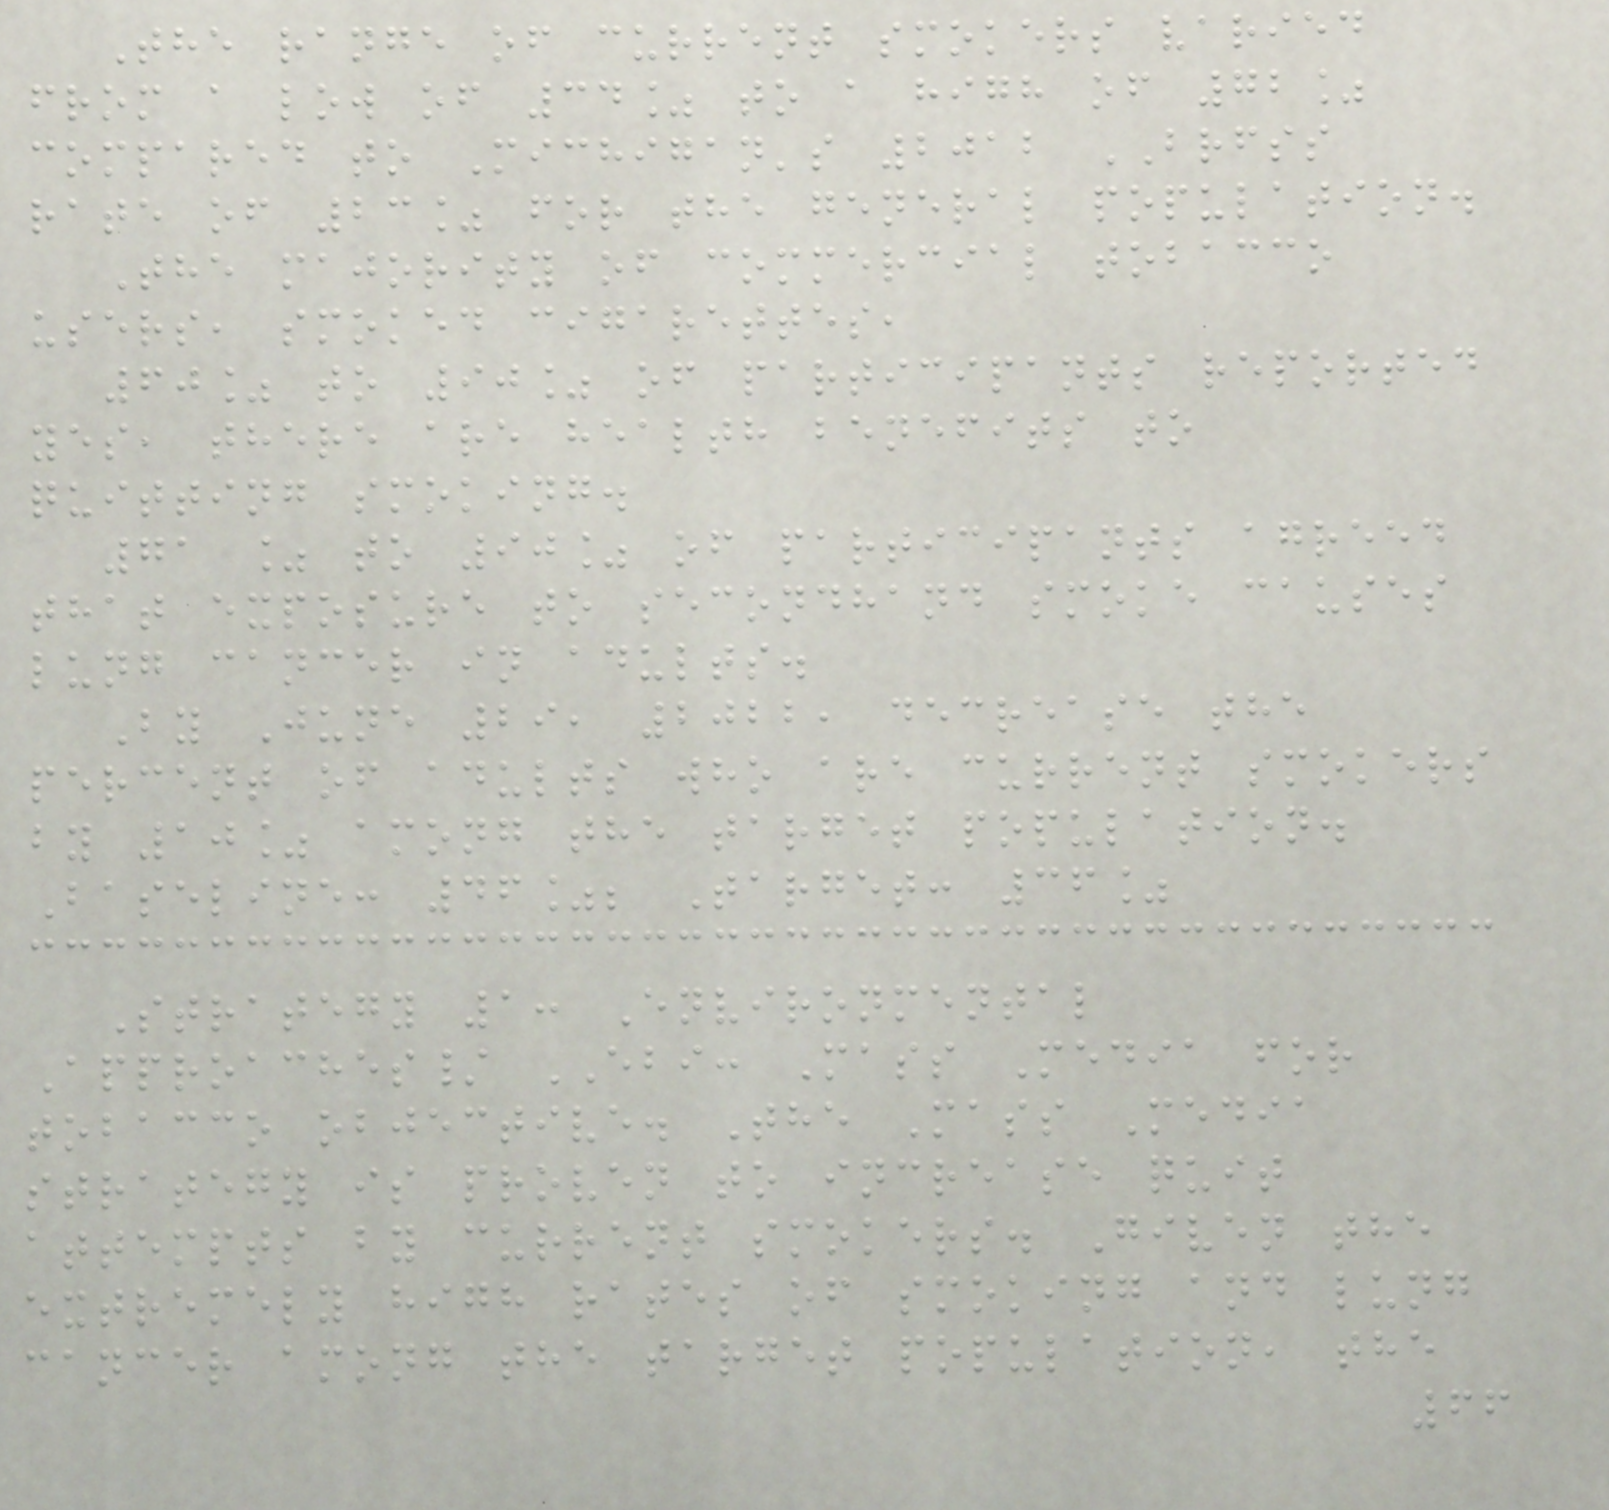The range of current smokers varied
from a low of 34% to a high of 72%
compared to Michigan's 2012 BRFSS
rate of 23% for the general population.
The majority of commercial tobacco
users, smoked cigarettes,
60% to 90% of participants reported
yes, there are health benefits to
quitting smoking.
71 % to 90% of participants agreed
that exposure to secondhand smoke causes
lung cancer in adults.
By June 29, 2022, decrease the
percent of adults who are current smokers
by 10% among the target population.
Baseline: 46%; Target: 36%
Strategy 1: Environmental
Approaches/ EBI: Mass Media for
tobacco objective. The Mass Media
strategy is proven to increase quit
attempts by current smokers. Given the
extremely high rates of smoking and lung
cancer among the target population, the
66
